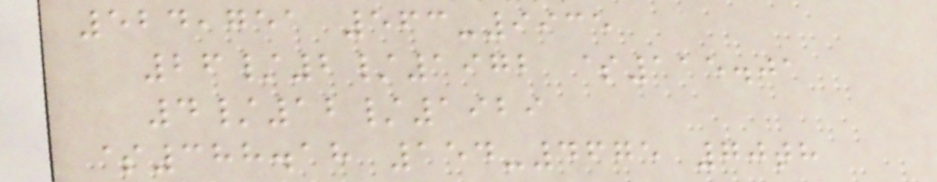524,751 563-9935
26/2/1972 $115.01
4/12/1929
$388.18 154-4675 70th
